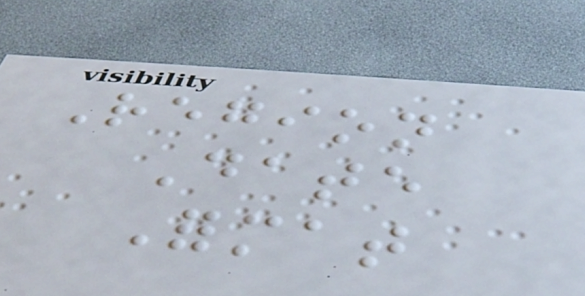Region
Date
Format
